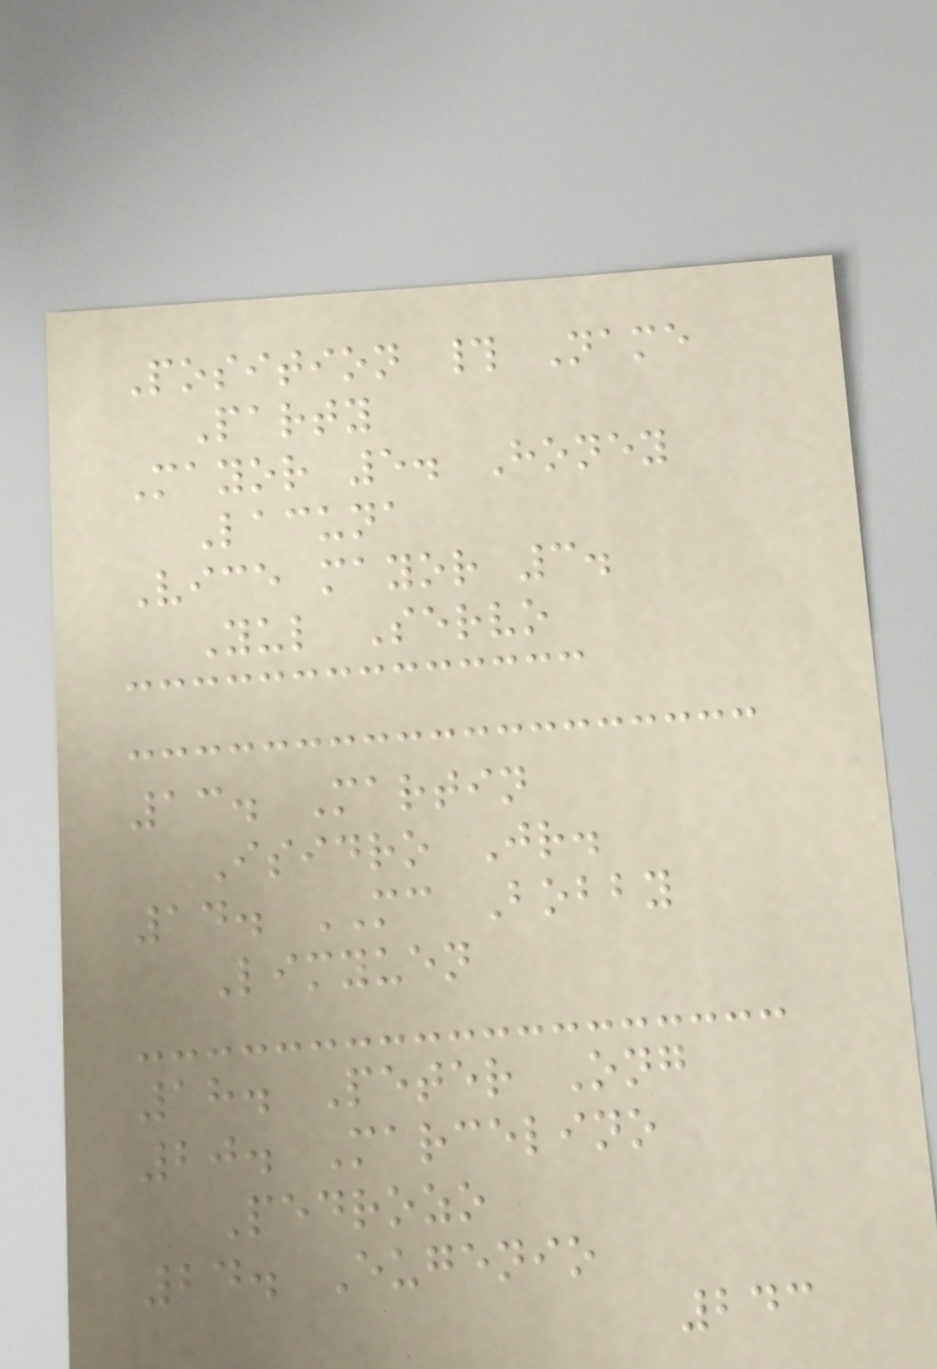Position # Name
Party
Mayor 5. Honey
Lacuna
Vice mayor 3.
Yul Servo
13. Martin
Isidro Jr.
14. MC Bobby
Limyuen
18. Peter Ong
20. Marcelino
Pedrozo
24. Eugenio
243
